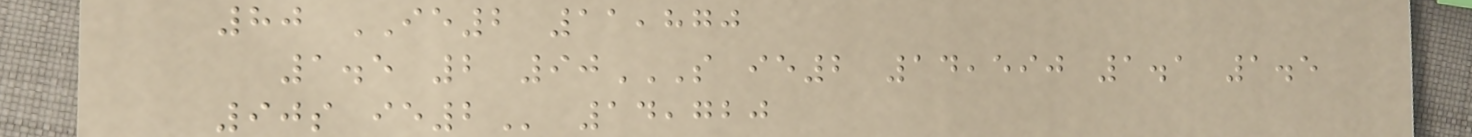80 IE2 11,870
1.5 2 90S IE2 14,590 1.1 1.5
90S IE2 14,720
